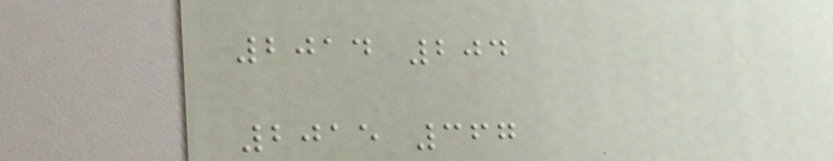2014 204
2015 367
